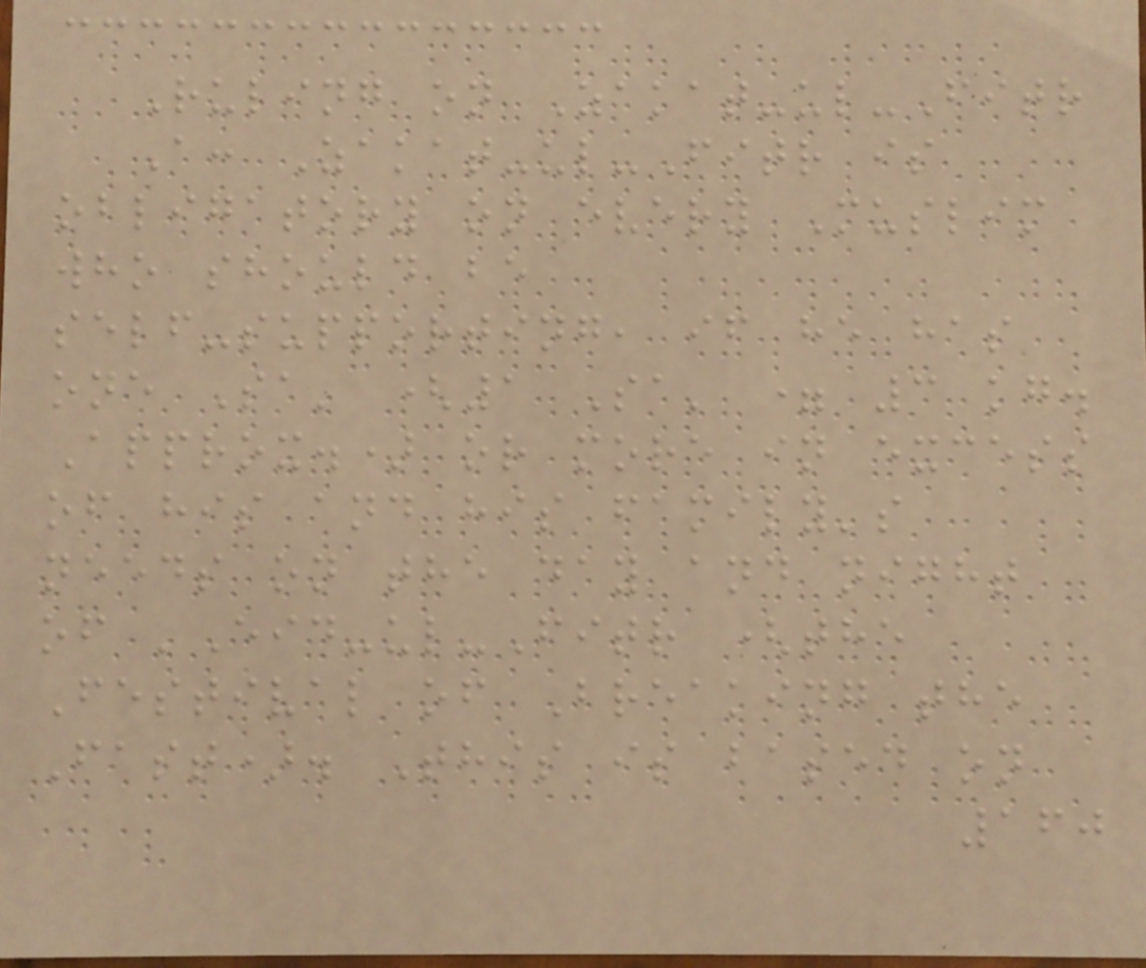Ruling on Zakat-ul-Fitr
A: Zakat-ul-Fitr is
obligatory on every Muslim
who should be
self-supporting, if he has
one Sa' (1 Sa' = 3 kg.
Approx.) or more in excess
of his and his family's
needs on the day and night
of 'Eid-ul-Fitr (the
Festival of Breaking the
Fast). This is based on
160
